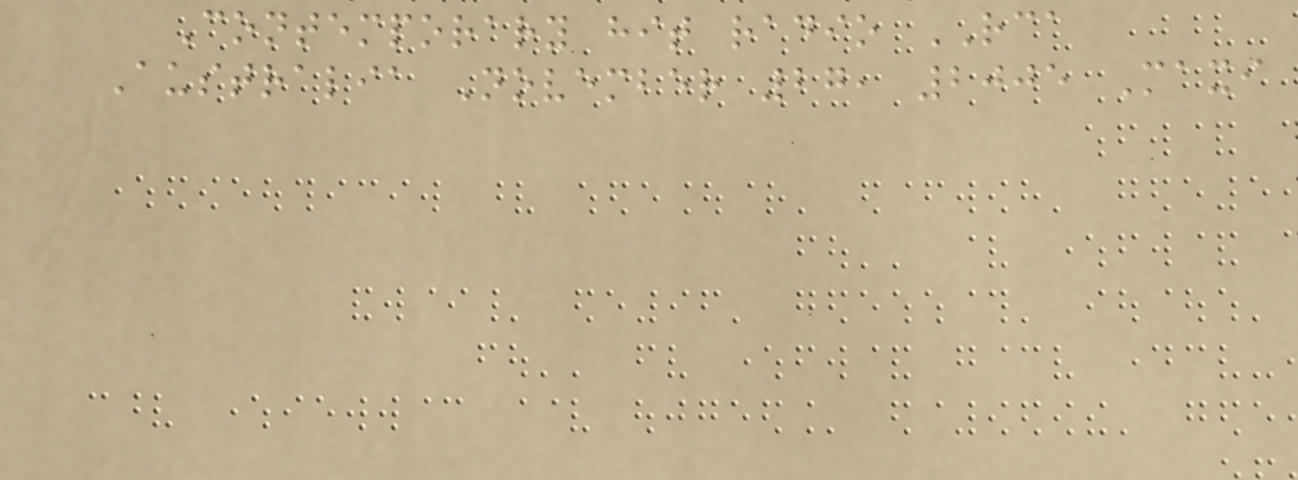Contemporary hit radio RCA
Australia November 27, 2005 Maxi
